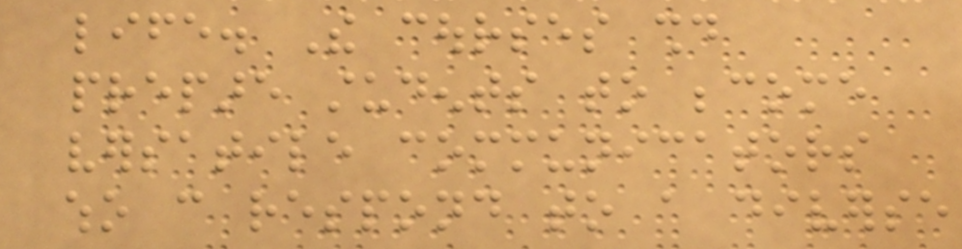life. The courses should
prepare students to become
versatile communicators
who can respond to a diverse
